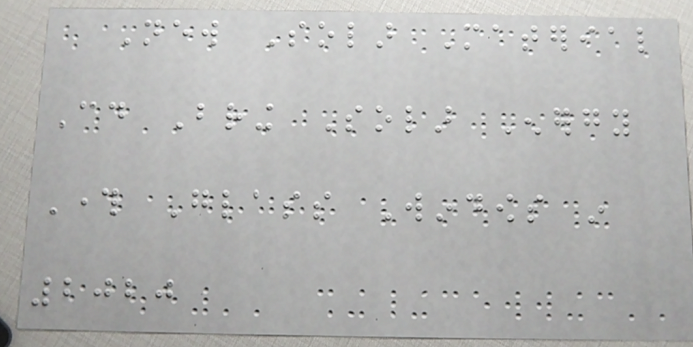New Solar Material
Could Bring Solar Energy
Through Glass Windows in
2020
